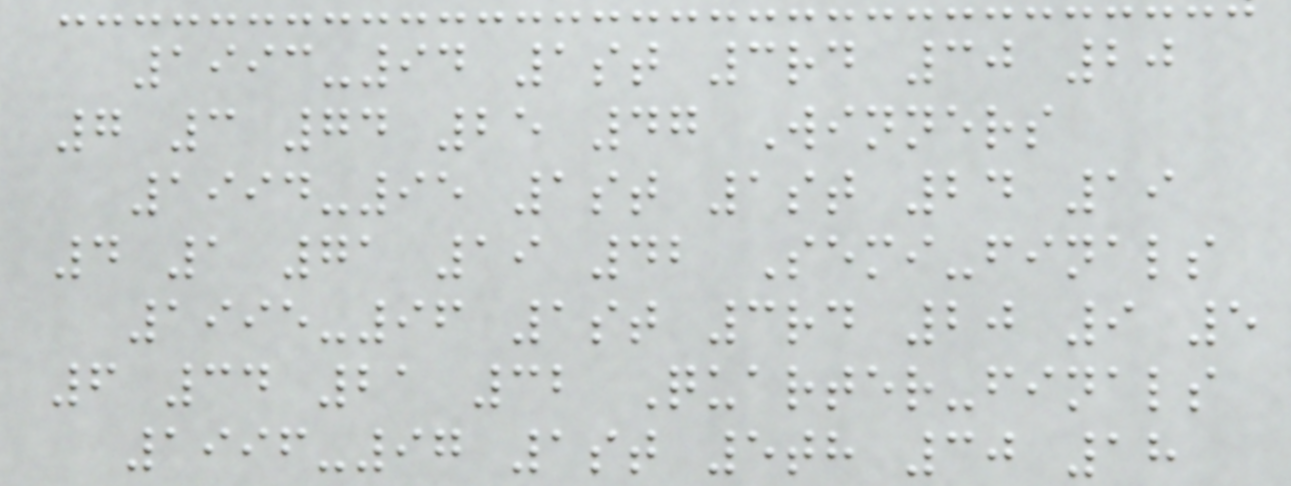1993-94 1st 3rd 30 20
7 3 74 25 47 Winners
1994-95 1st 1st 24 19
4 1 71 19 42 Semi-finals
1995-96 1st 3rd 20 9 5
6 34 21 32 Quarter-finals
1996-97 1st 5th 30 18
